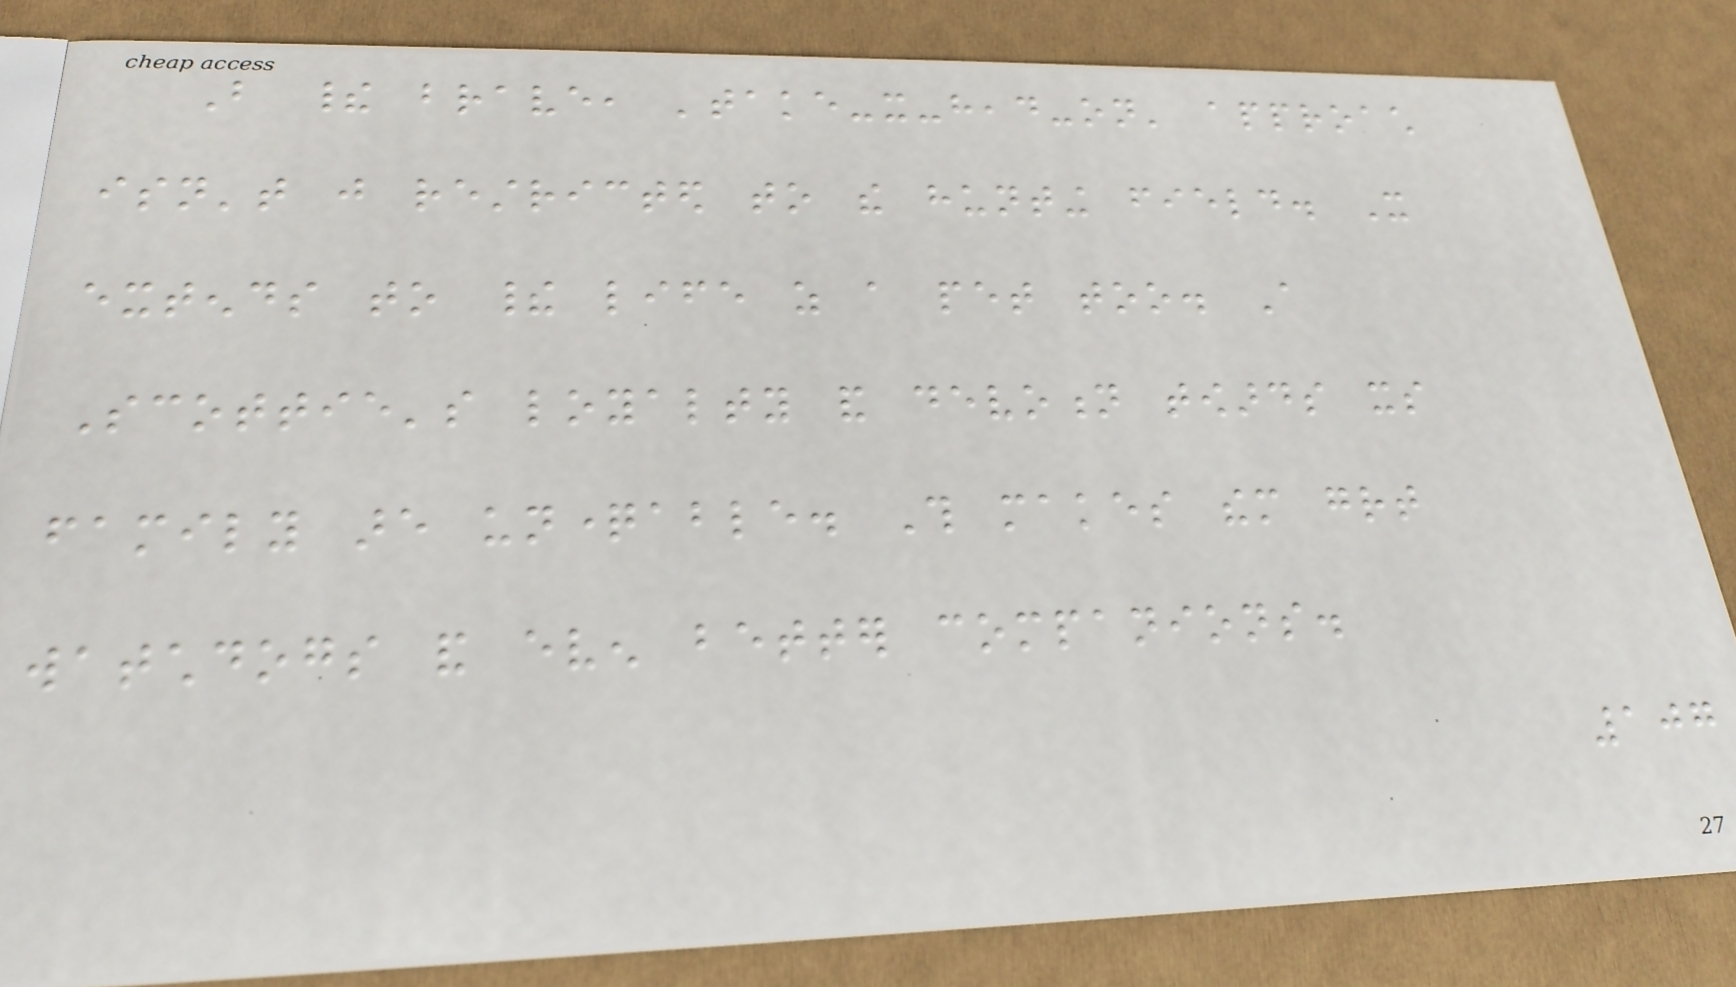But their brave, 'take-it-head-on' approach
isn't just restricted to the hunting field. It
extends to their life as a pet too. A
Scottie's loyalty and devotion towards its
family are unquestionable. This makes them great
watchdogs and even better companions.
107
